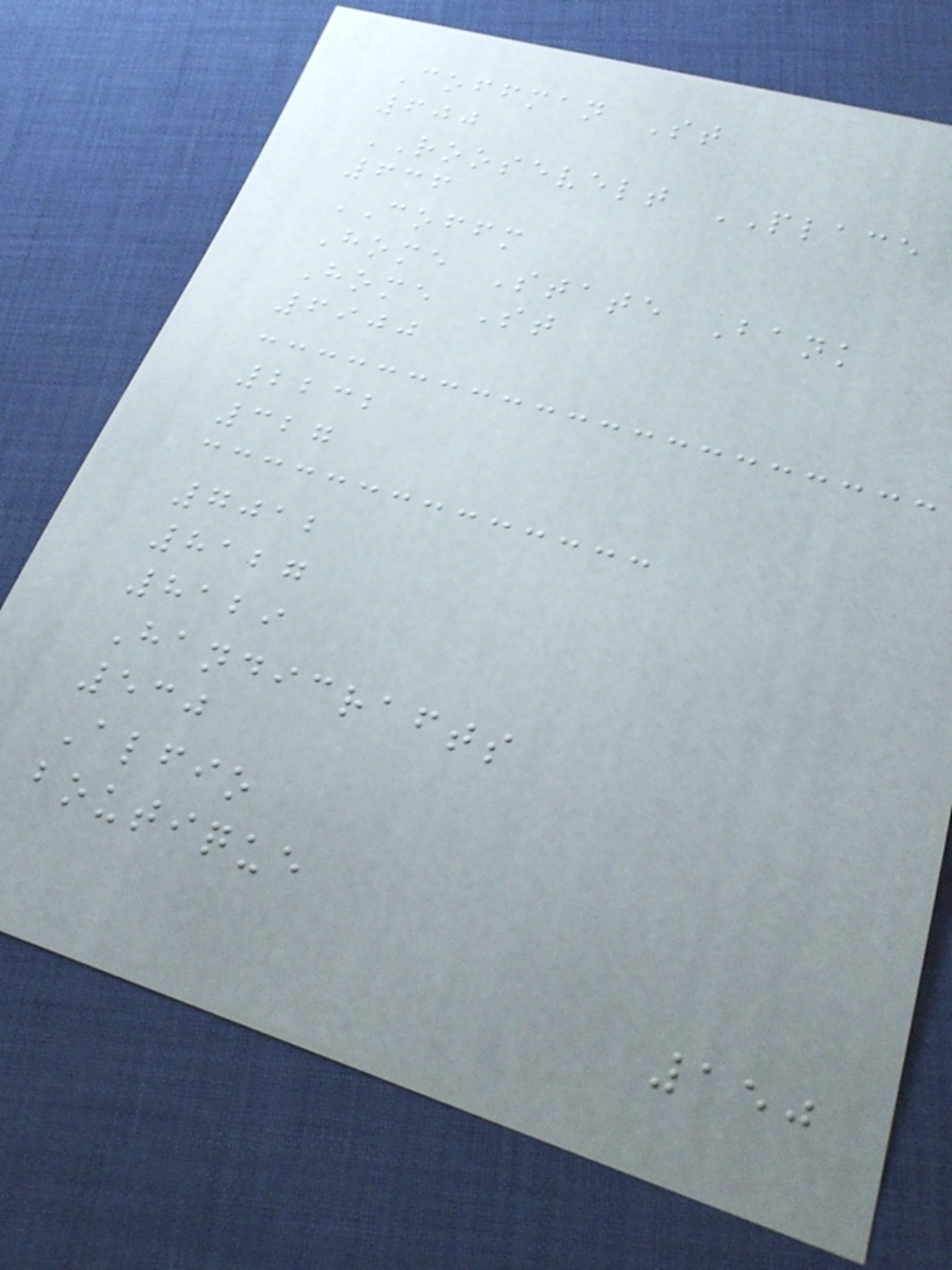Coffman St
600
ROOSEVELT PLACE
636
COFFM
Home State Bank
Home St
6900
2232
327
7012
8127
8129
Handicrafts
530
Alfio
boutique
150
